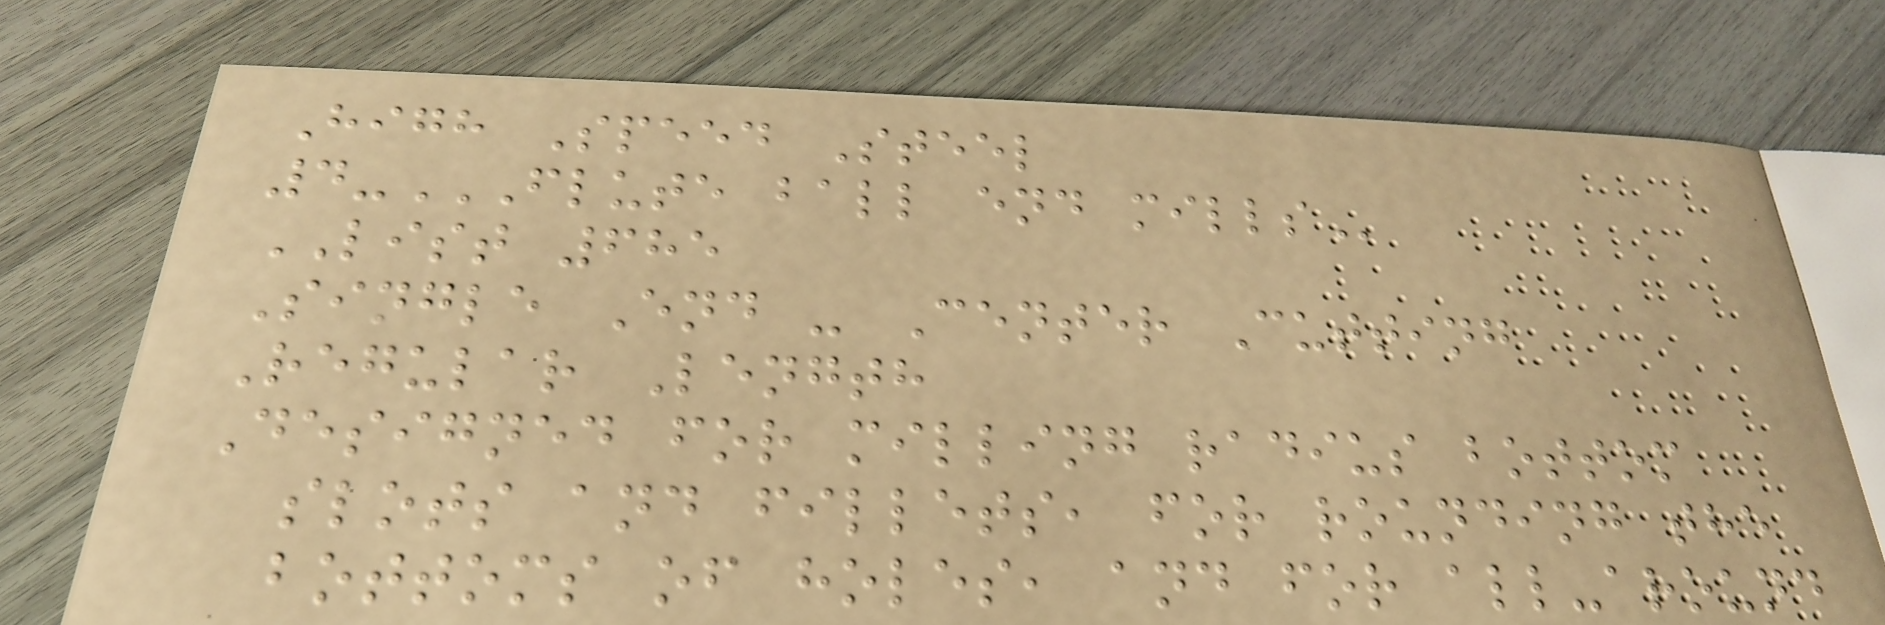High Speed Steel
4-FLUTE BALL END MILLS
LIST 685
Single End - Center Cutting
Regular Length
Designed for milling radius bottom
slots and fillets, for rounding the
bottoms of holes, and for all-around
